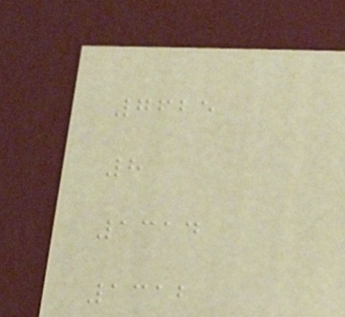7625
8
1314
1312
